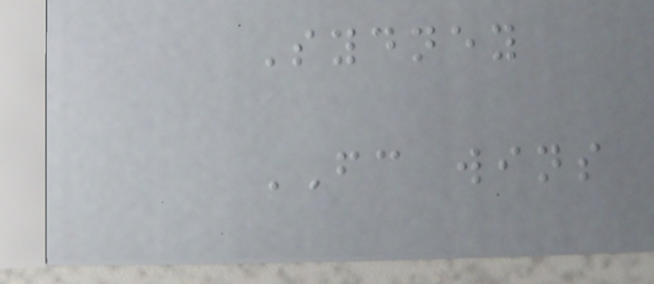Sydney
FC wins
